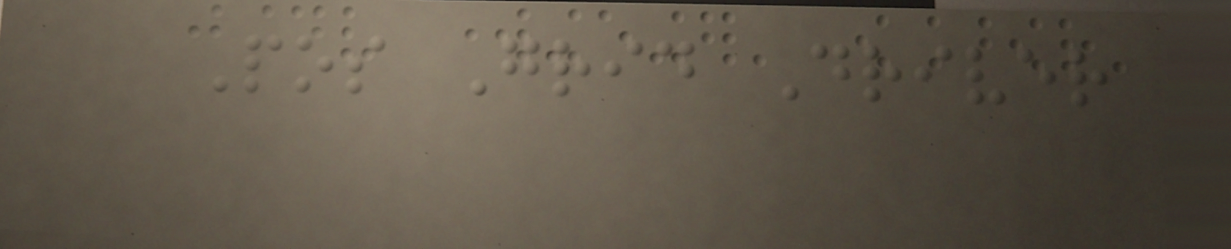Pos Grid Driver
